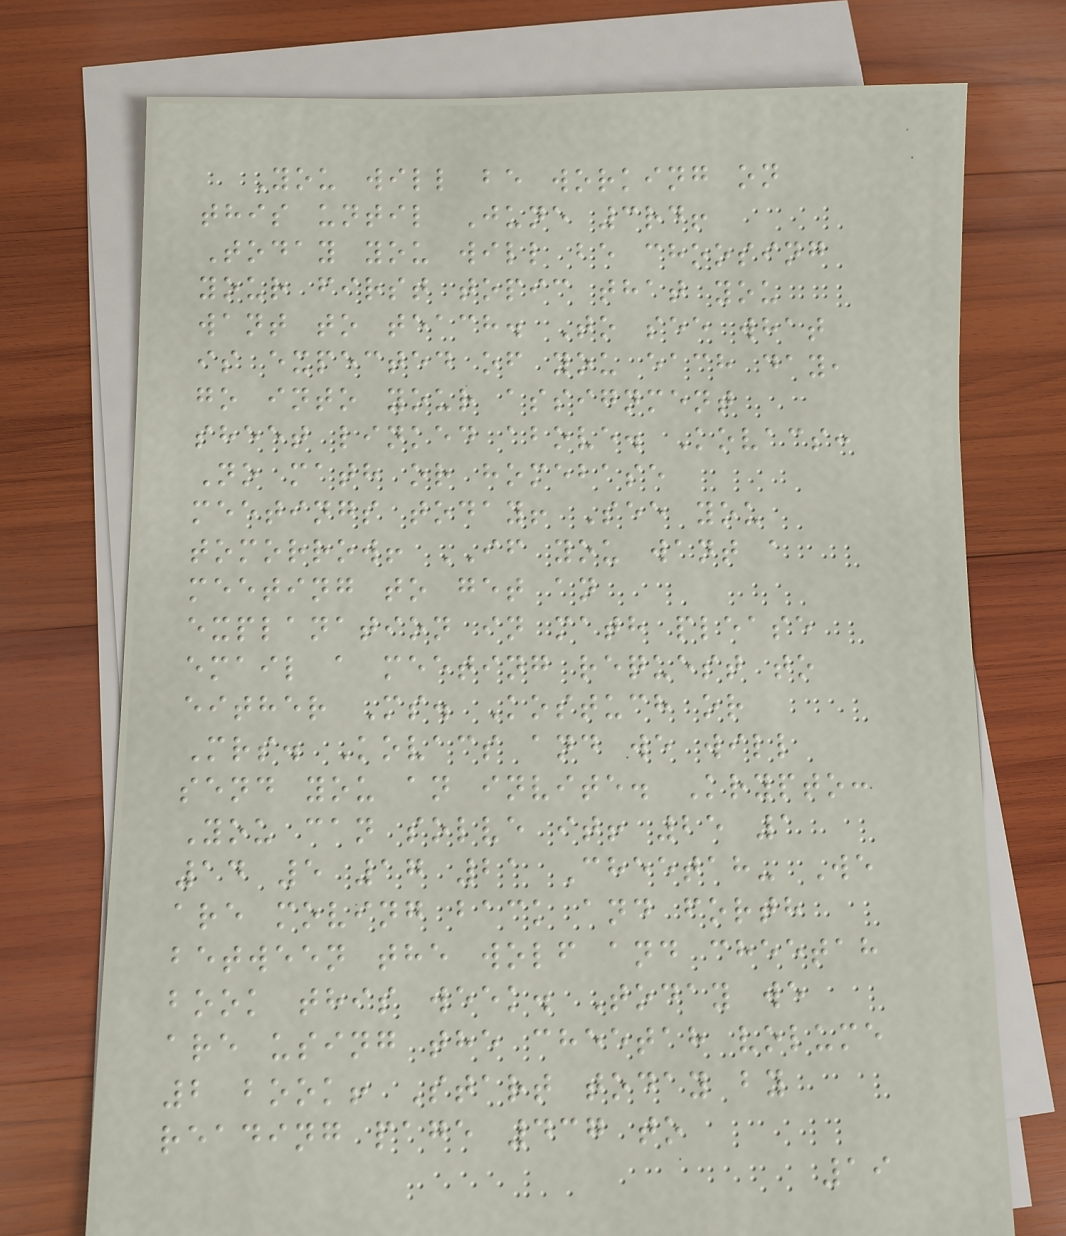You will be working on
this until June 3rd!
Today you will be choosing
your first topic that you
want to teach. To see what
is expected of you each day,
go into your assignment
sheet linked above. Kovacs:
No math or homebase
meetings today! See you
tomorrow! IF you want a
meeting to get an
explanation in math please
email a meeting request to
either Ms. Kostuch or
Mrs. Kovacs and we will
send you an invite. Krypto:
You can solve it! 25 1
14 5 17 21 Cheetah- We
are moving back and forth
between the wolf and cheetah
book this week. Today we
are using the cheetah volume
2 book! Start today by
reading page 437 to
19
